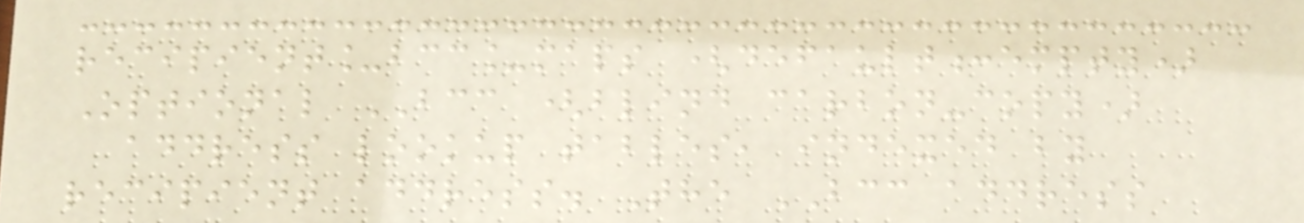recipient_bcc_maps (default:empty)
Optional BCC (blind carbon-copy)
address lookup tables, indexed by
recipient address. The BCC address
